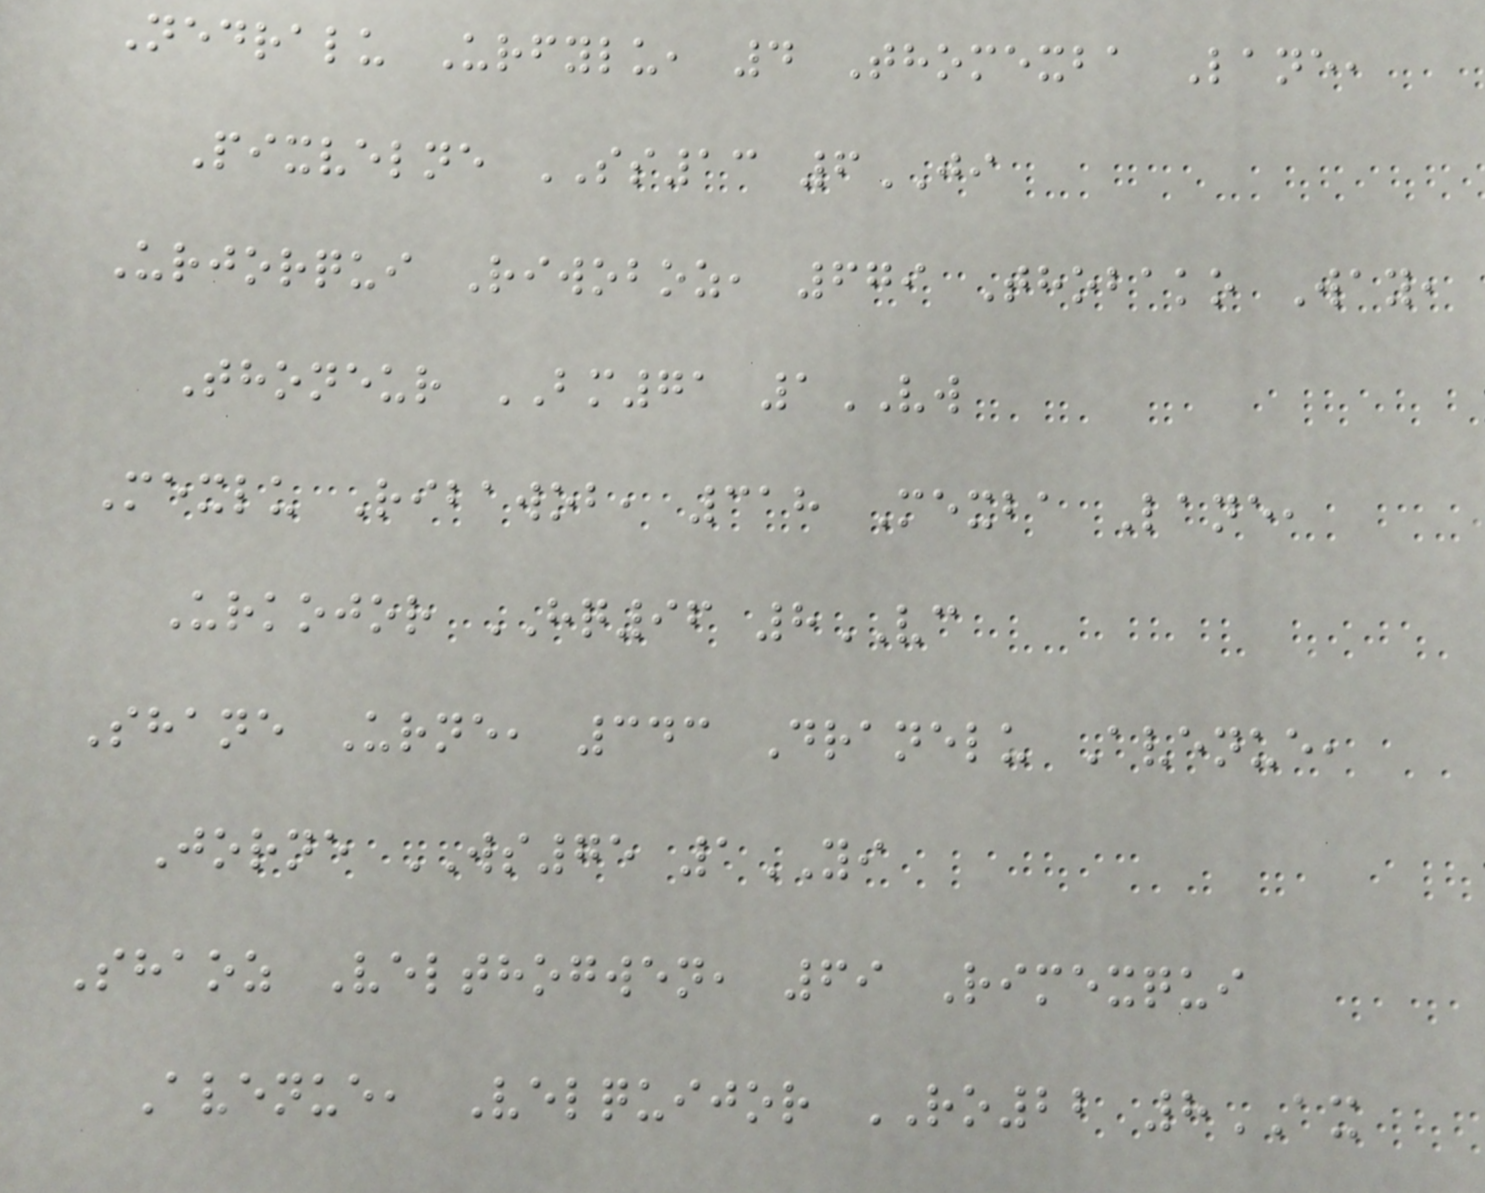Nedralu Urfylu, 4 Thomexba Lane,
Pixvelne SS13 6JI
Urjorqui Riwoboz, 679 Thobako Way,
Thoneur BM71 1VW
Mexlu Ribawob, 318 Mexba Lane,
Urkojor HQ96 8VC
Shane Urne, 343 Dranelu Avenue,
Jorne WS75 1YI
Shaoz Velthogwen, 69 Rimexqui
Avenue, Velquijor RO22 8AX
